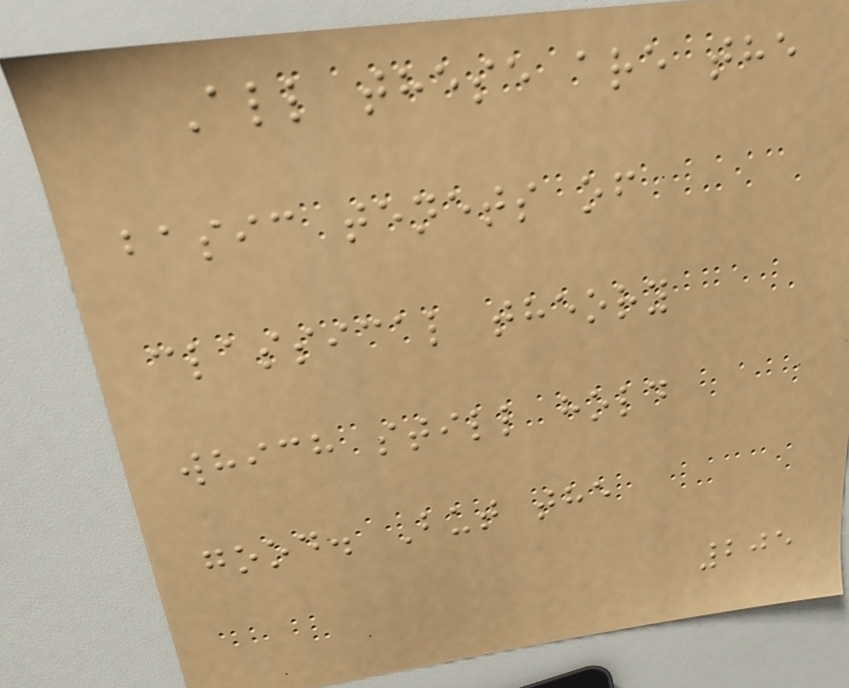All these are the
basic tenets of
classical theory
which still hold
good. But the
205
